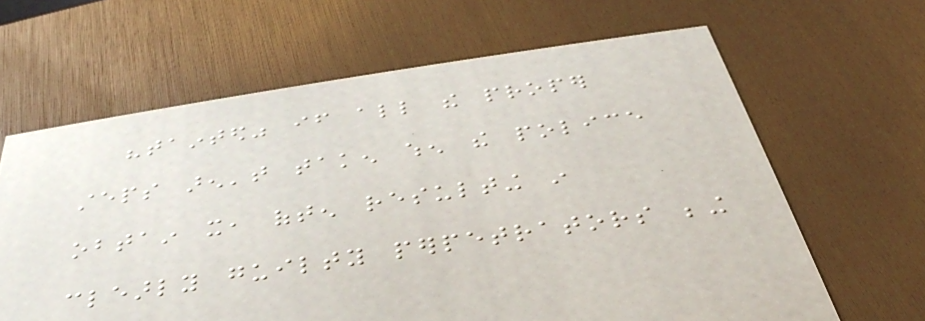"tainted" if all the proper
steps aren't taken when the police
obtain it, often resulting in
clearly guilty perpetrators being
